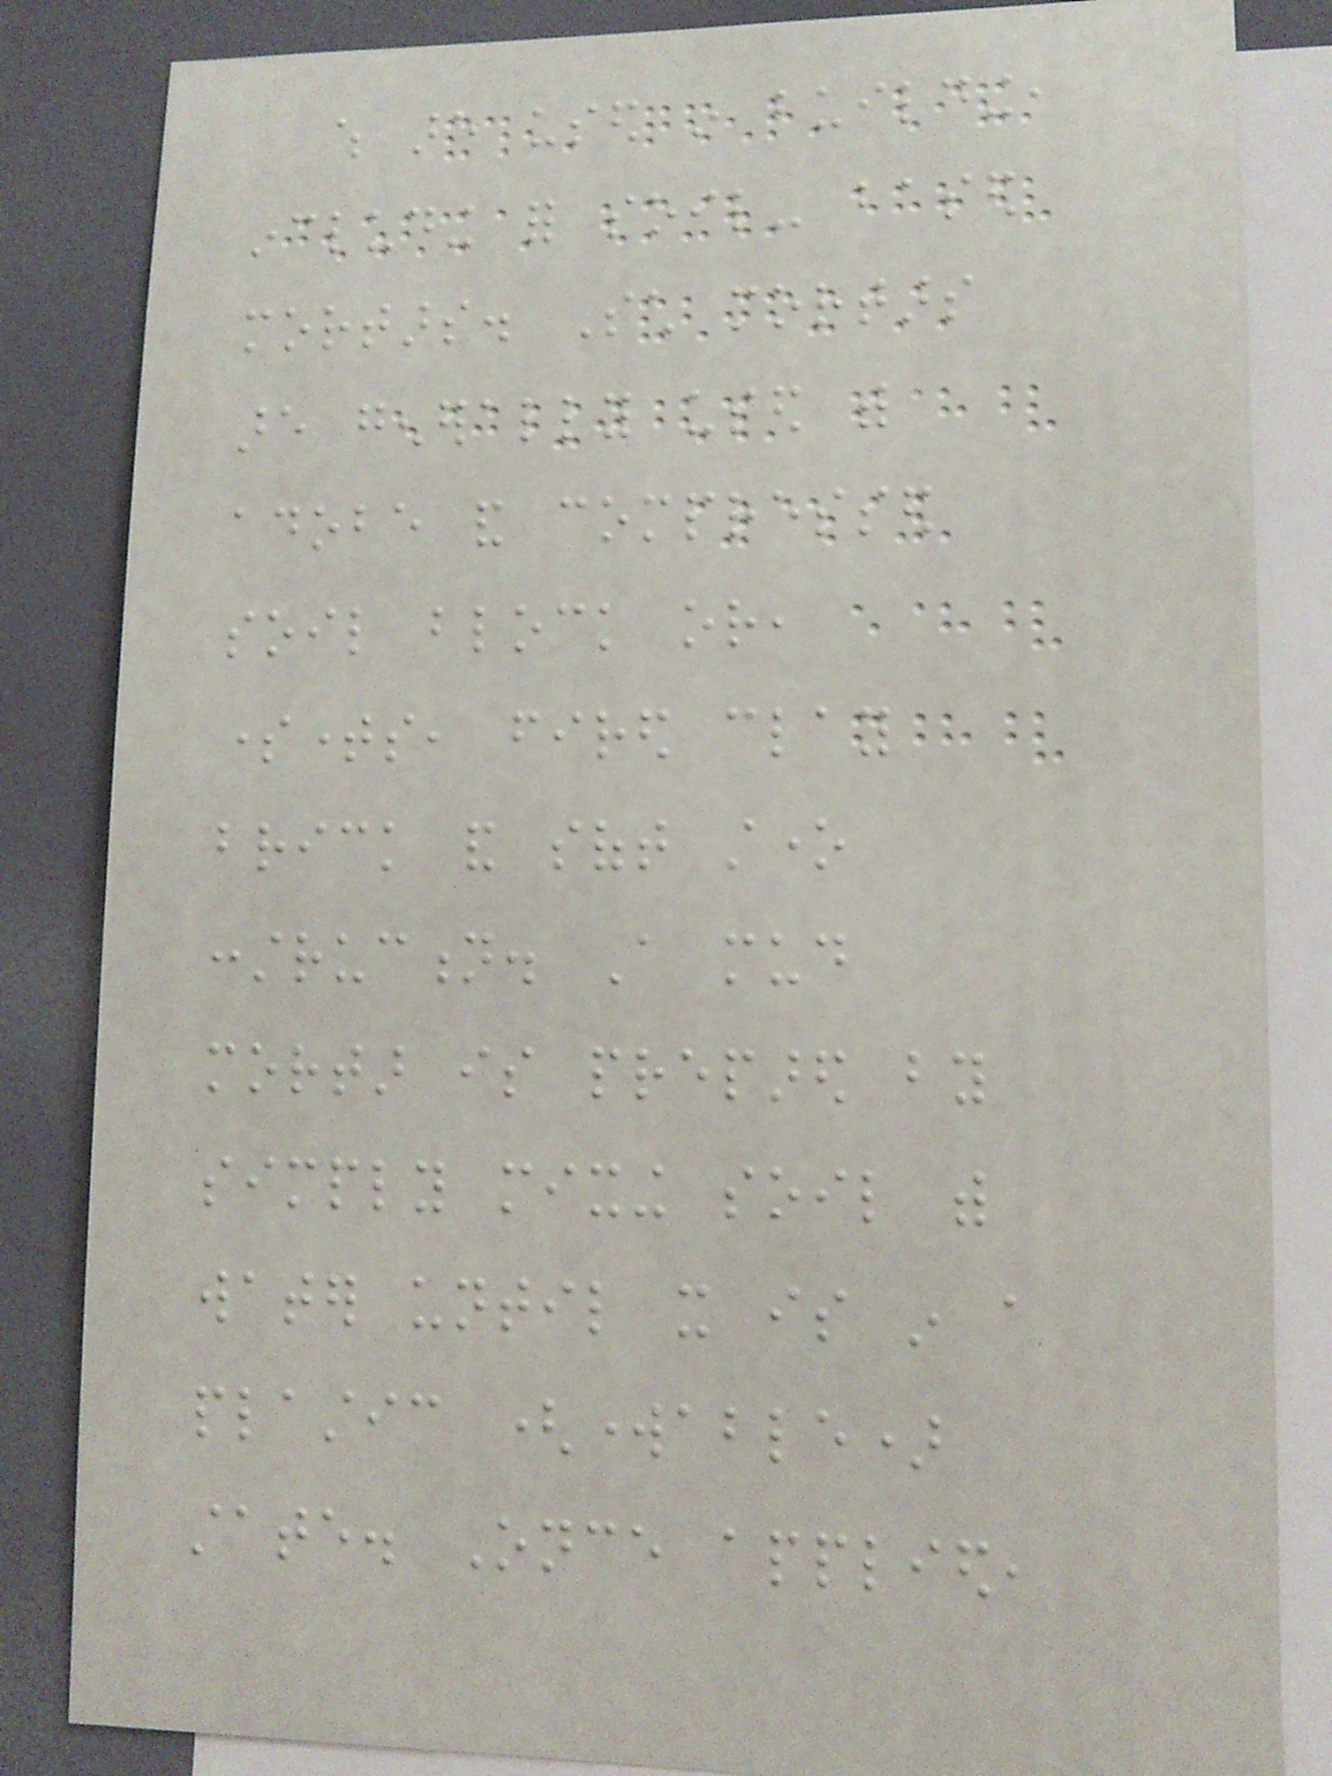which are used in building,
including for soil- based
mortars. Such mortars
are generally used with
adobe and compressed
soil block or,
sometimes, fired clay
brick and soft stone
construction. A mud
mortar is prepared by
simply mixing soil with
water until it is in a
plastic (workable)
state. Once applied,
